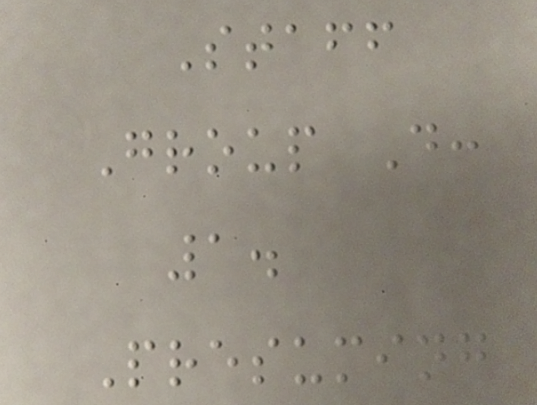Staff
Group D:
1.
Presuming
